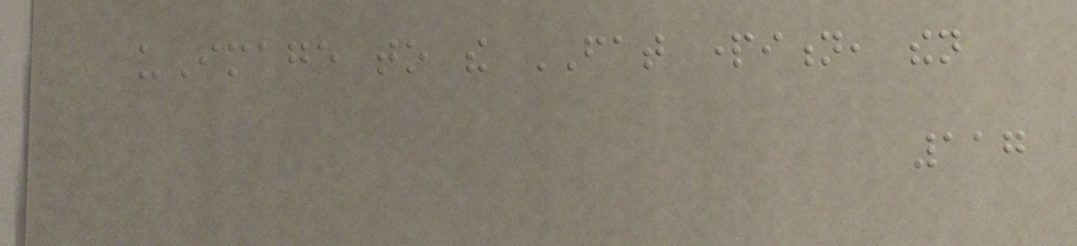uImage to the FAT partition, then
117
